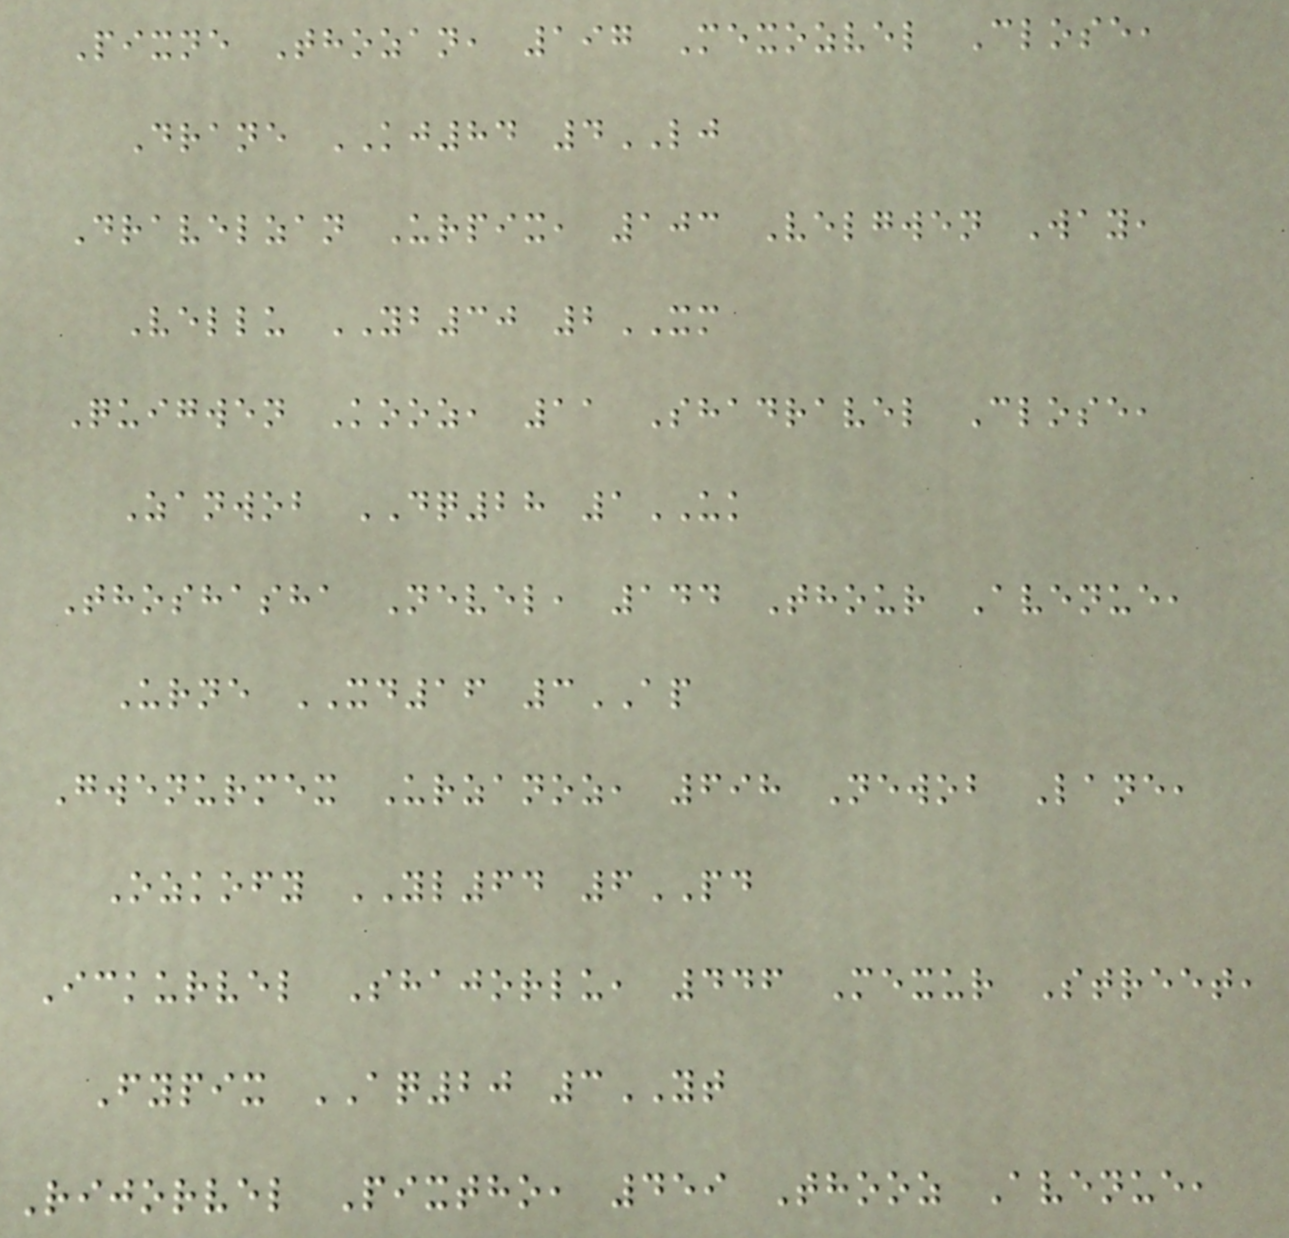Pixne Thozan, 197 Mexozvel Close,
Drane KJ84 4LJ
Dravelzan Urpix, 103 Velgwen Way,
Vellu YB30 2XM
Quigwen Kooz, 11 Shadravel Close,
Zanwob DQ28 1UK
Thoshasha Nevel, 144 Thour Avenue,
Urne XD16 3AP
Gwenurmex Urzanoz, 698 Newob Lane,
Ozkofy YL64 6PD
Ickurvel Shajorlu, 446 Mexur Street,
Fypix AQ20 3YT
Rijorvel Pixtho, 459 Thooz Avenue,
